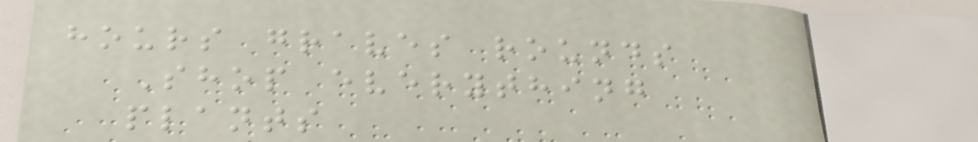hours graves rounds
Shop everything
plants
